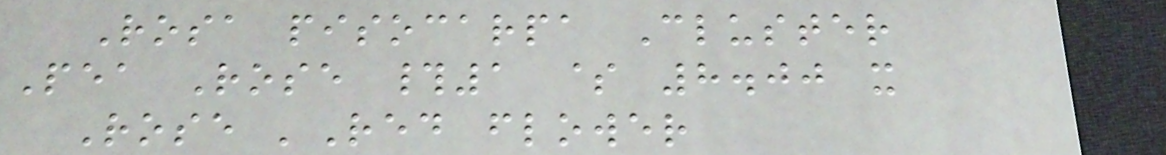Rosa pisocarpa Cluster
Pea Rose #1 $ 8.00 x
Rose 'Red flower
